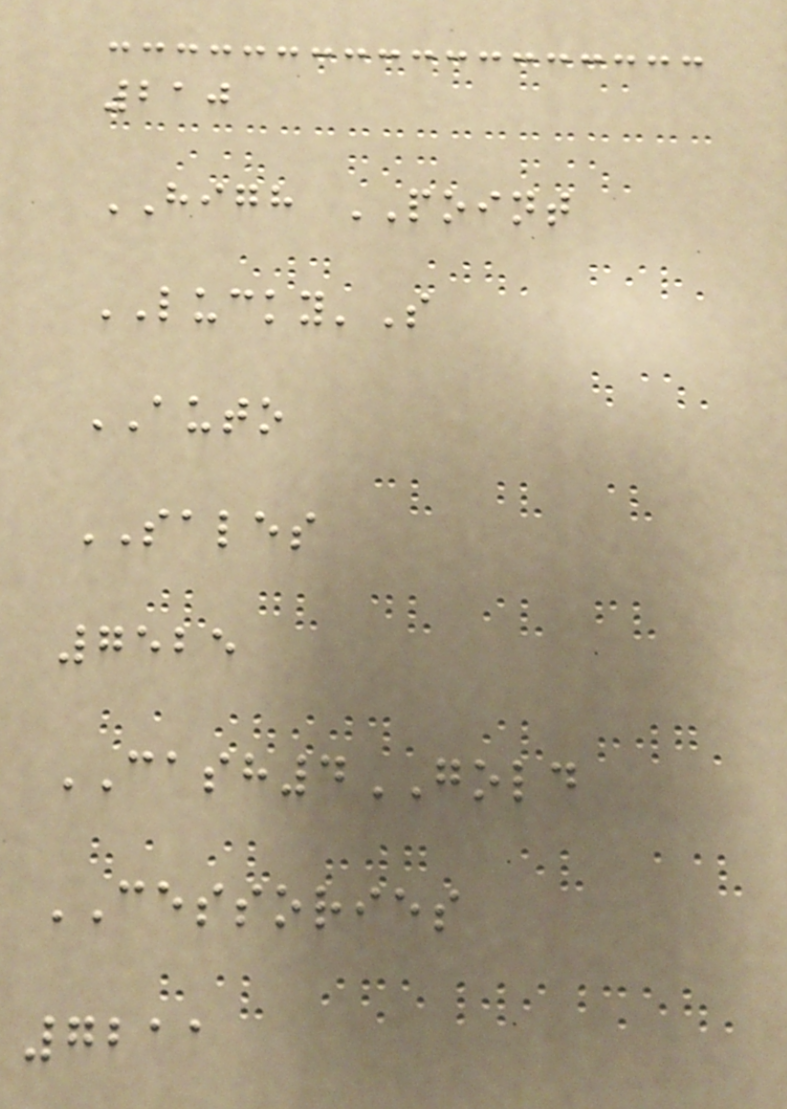210
HIGH POINT
LUCKY'S
AUTO
SALES
7525
CASH4GOLD
CESSORIES
7211
